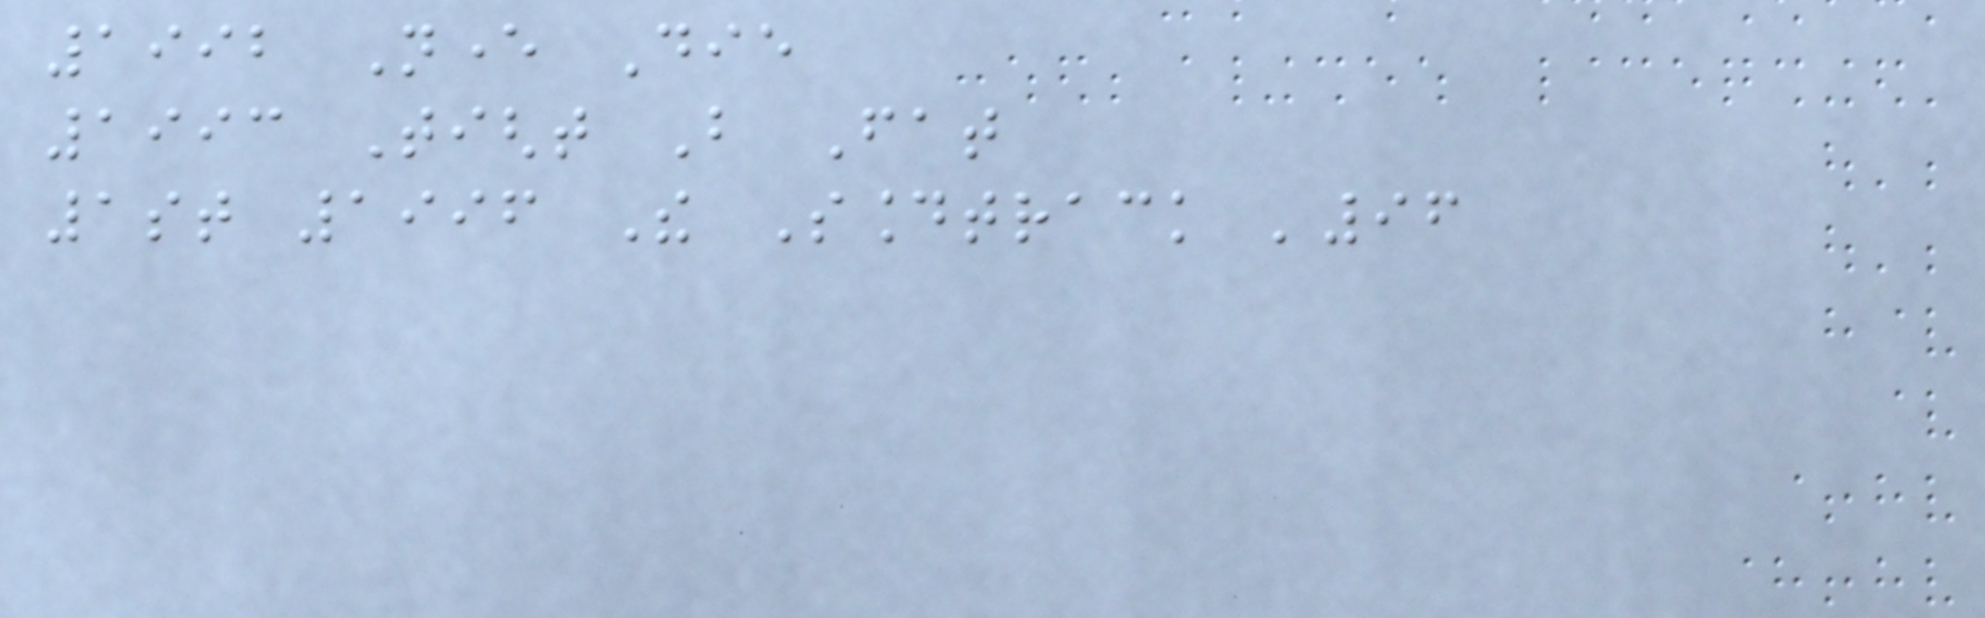1992 Never Die
1993 Tight But Fat
1st 1996 The Soundtrack '96
